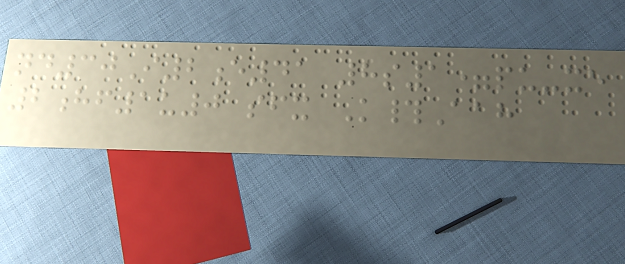nd30I2e41 8s1=pu-xe
2hf1u0 sfx K#Aah
